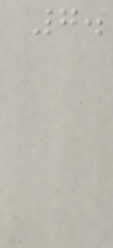7.
